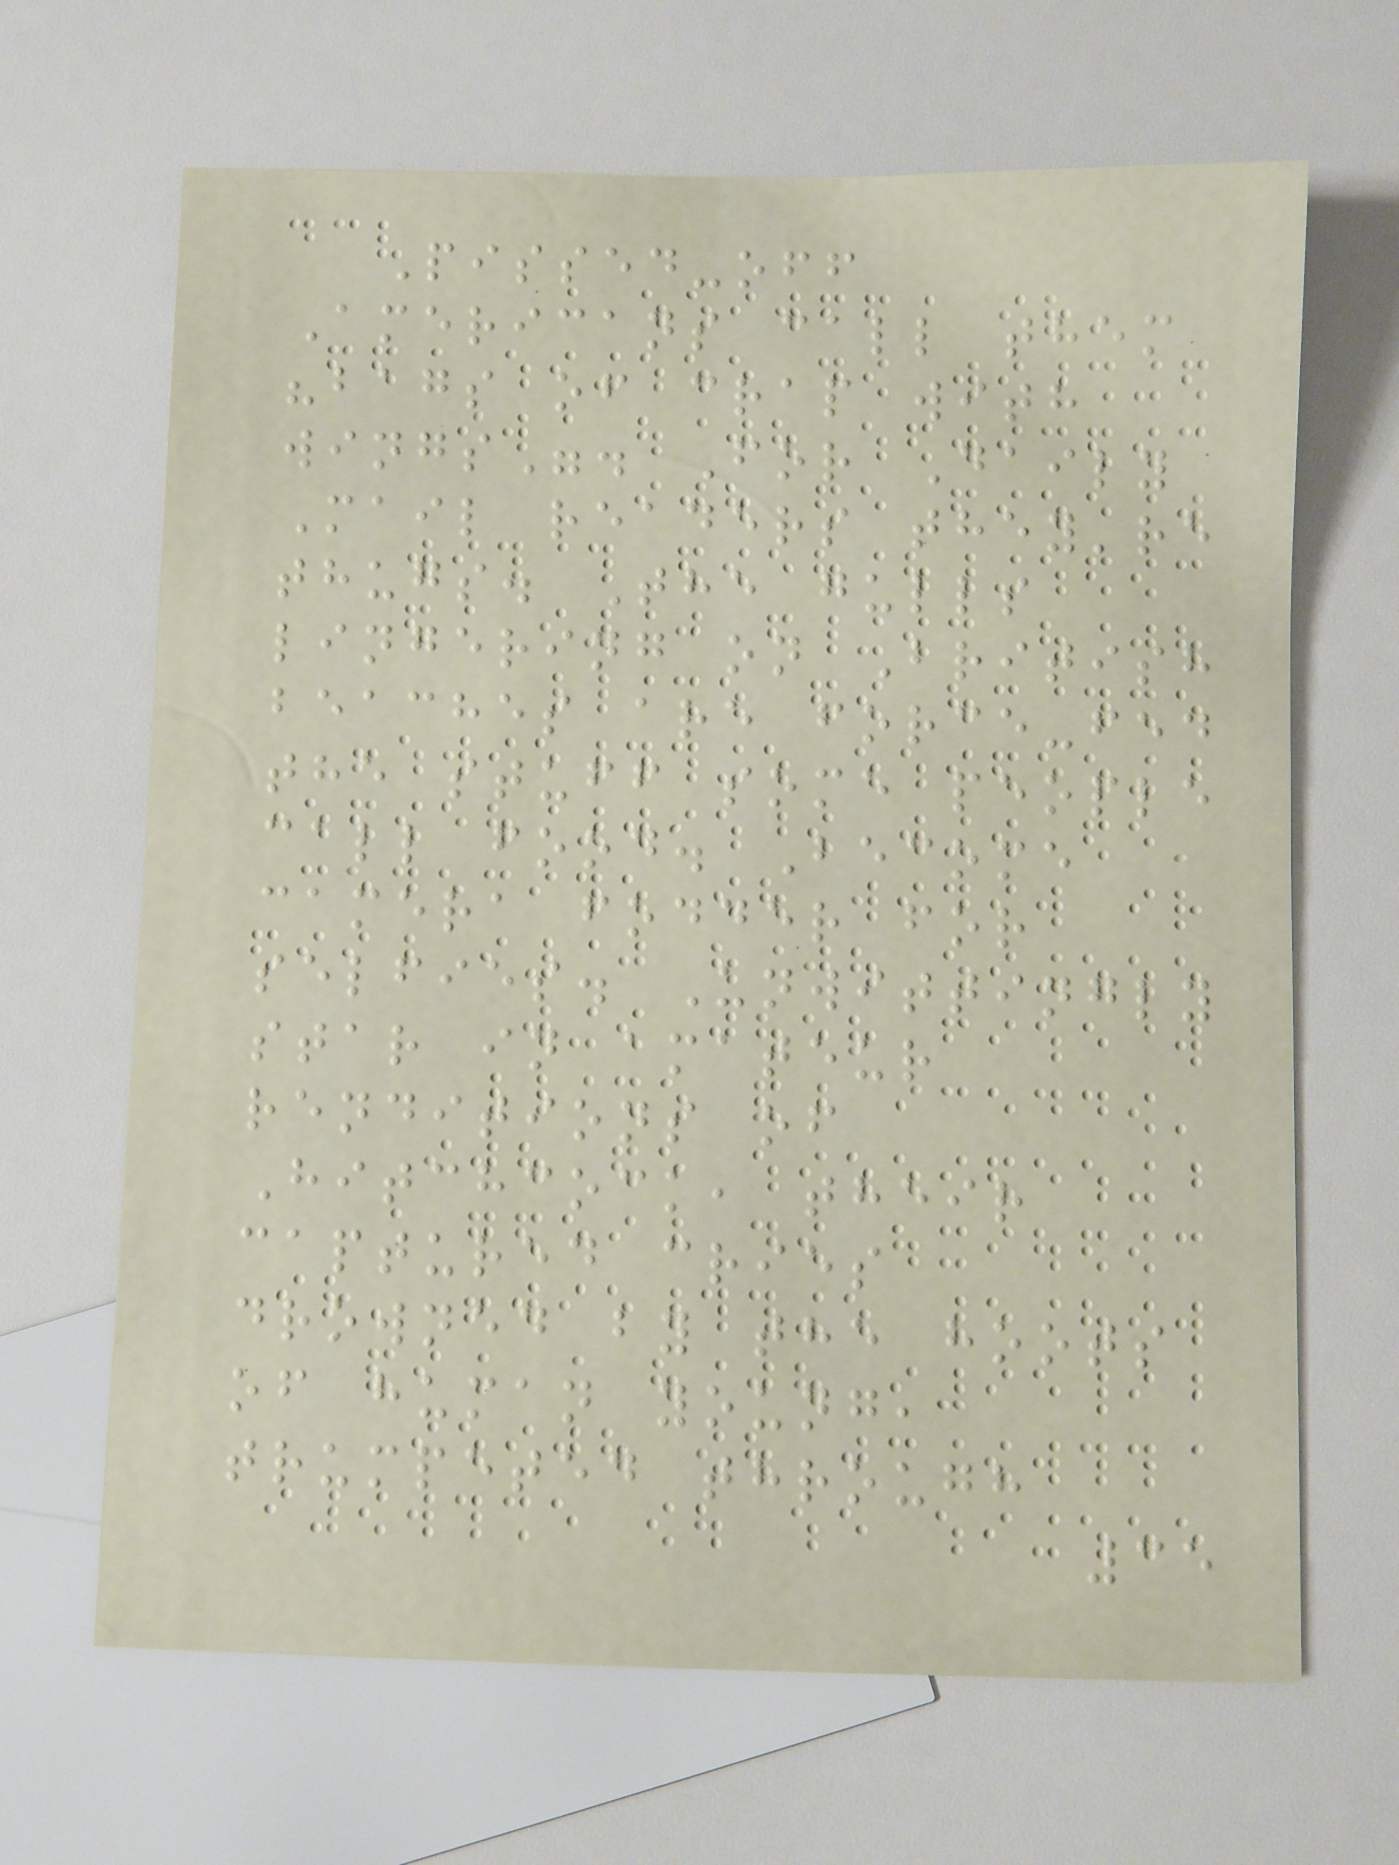Pissed-off
Americans call them
"bags of crap with
wings". For Daily
Mail readers they're
thugs. The gulls
lingering on British
beaches are force-fed
the stuff some people
call food. Become
camera fodder for
selfies. Unwittingly
star in amateur
renditions of
Hitchcock, their
captured cries
drowned by the hoots
of human young,
trumpeted through
35
